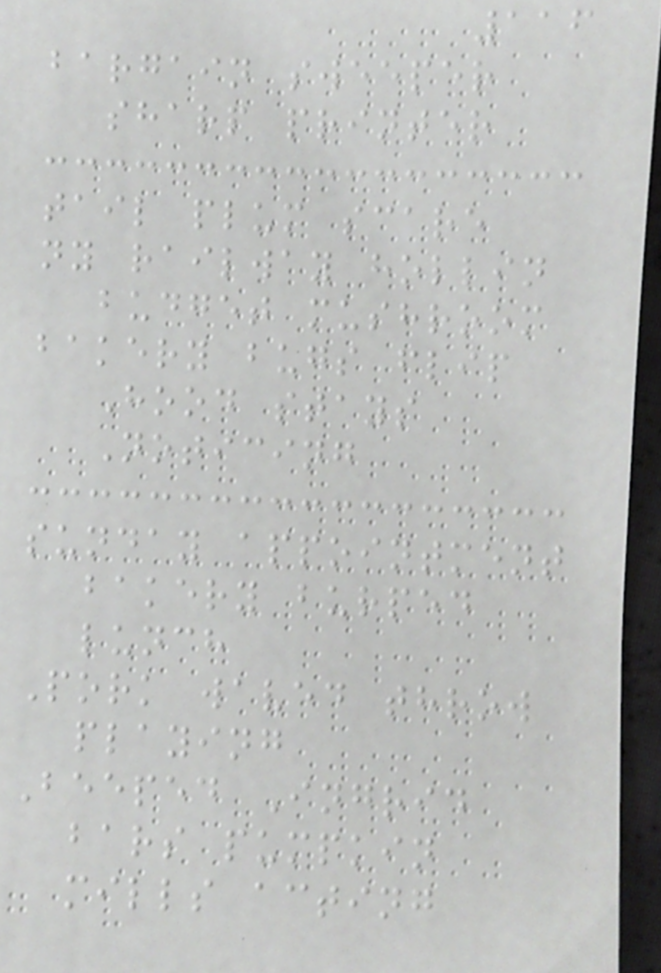116
bargain sweeper
sharp printer
tail plum scare
ny railway hollin
budget mushroom
bakery bugs flip
Hood stays
Noticing
sunday appointment
bakery burped
lunch
Pork waved throw
playing
Beeped Ingrid
bars pumpkin
mills acting
